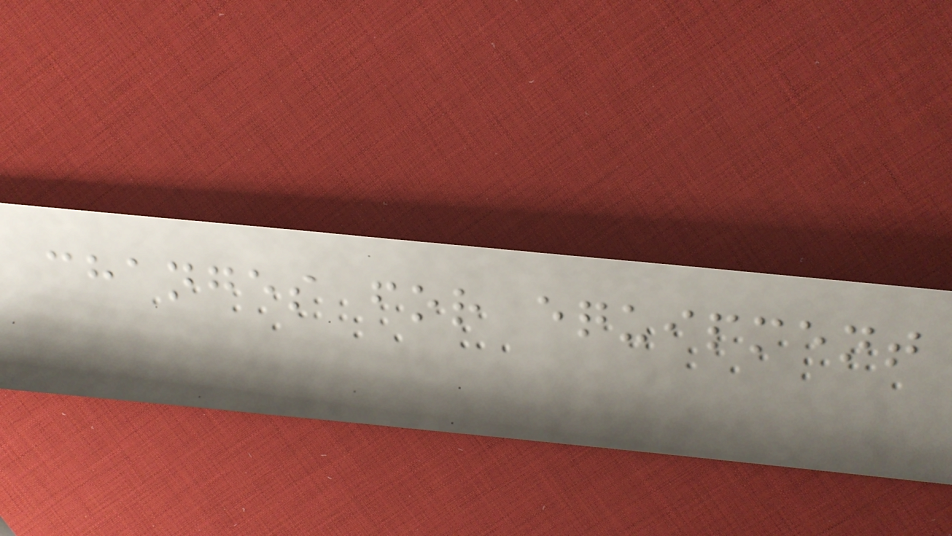changes for equipment
